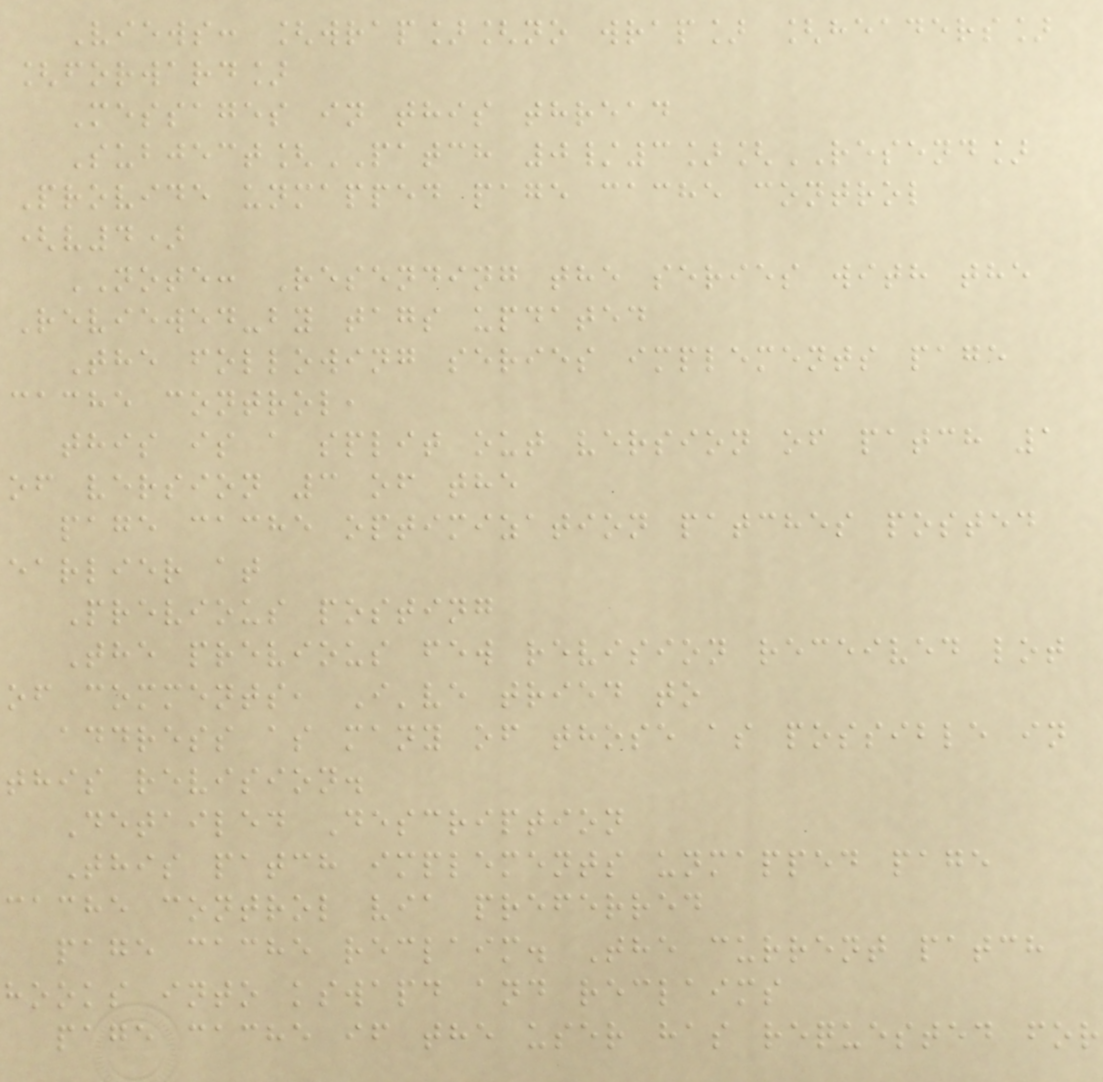Views: [wrap][no wrap] [headers]
[forward]
Messages in this thread
Subject[PATCH 0/3][RESEND]
Provide unmapped page cache control
(v4)
NOTE: Resending the series with the
Reviewed-by tags updated
The following series implements page
cache control,
this is a split out version of patch 1
of version 3 of the
page cache optimization patches posted
earlier at
Previous posting
The previous few revision received lot
of comments, I've tried to
address as many of those as possible in
this revision.
Detailed Description
This patch implements unmapped page
cache control via preferred
page cache reclaim. The current patch
hooks into kswapd and reclaims
page cache if the user has requested for
